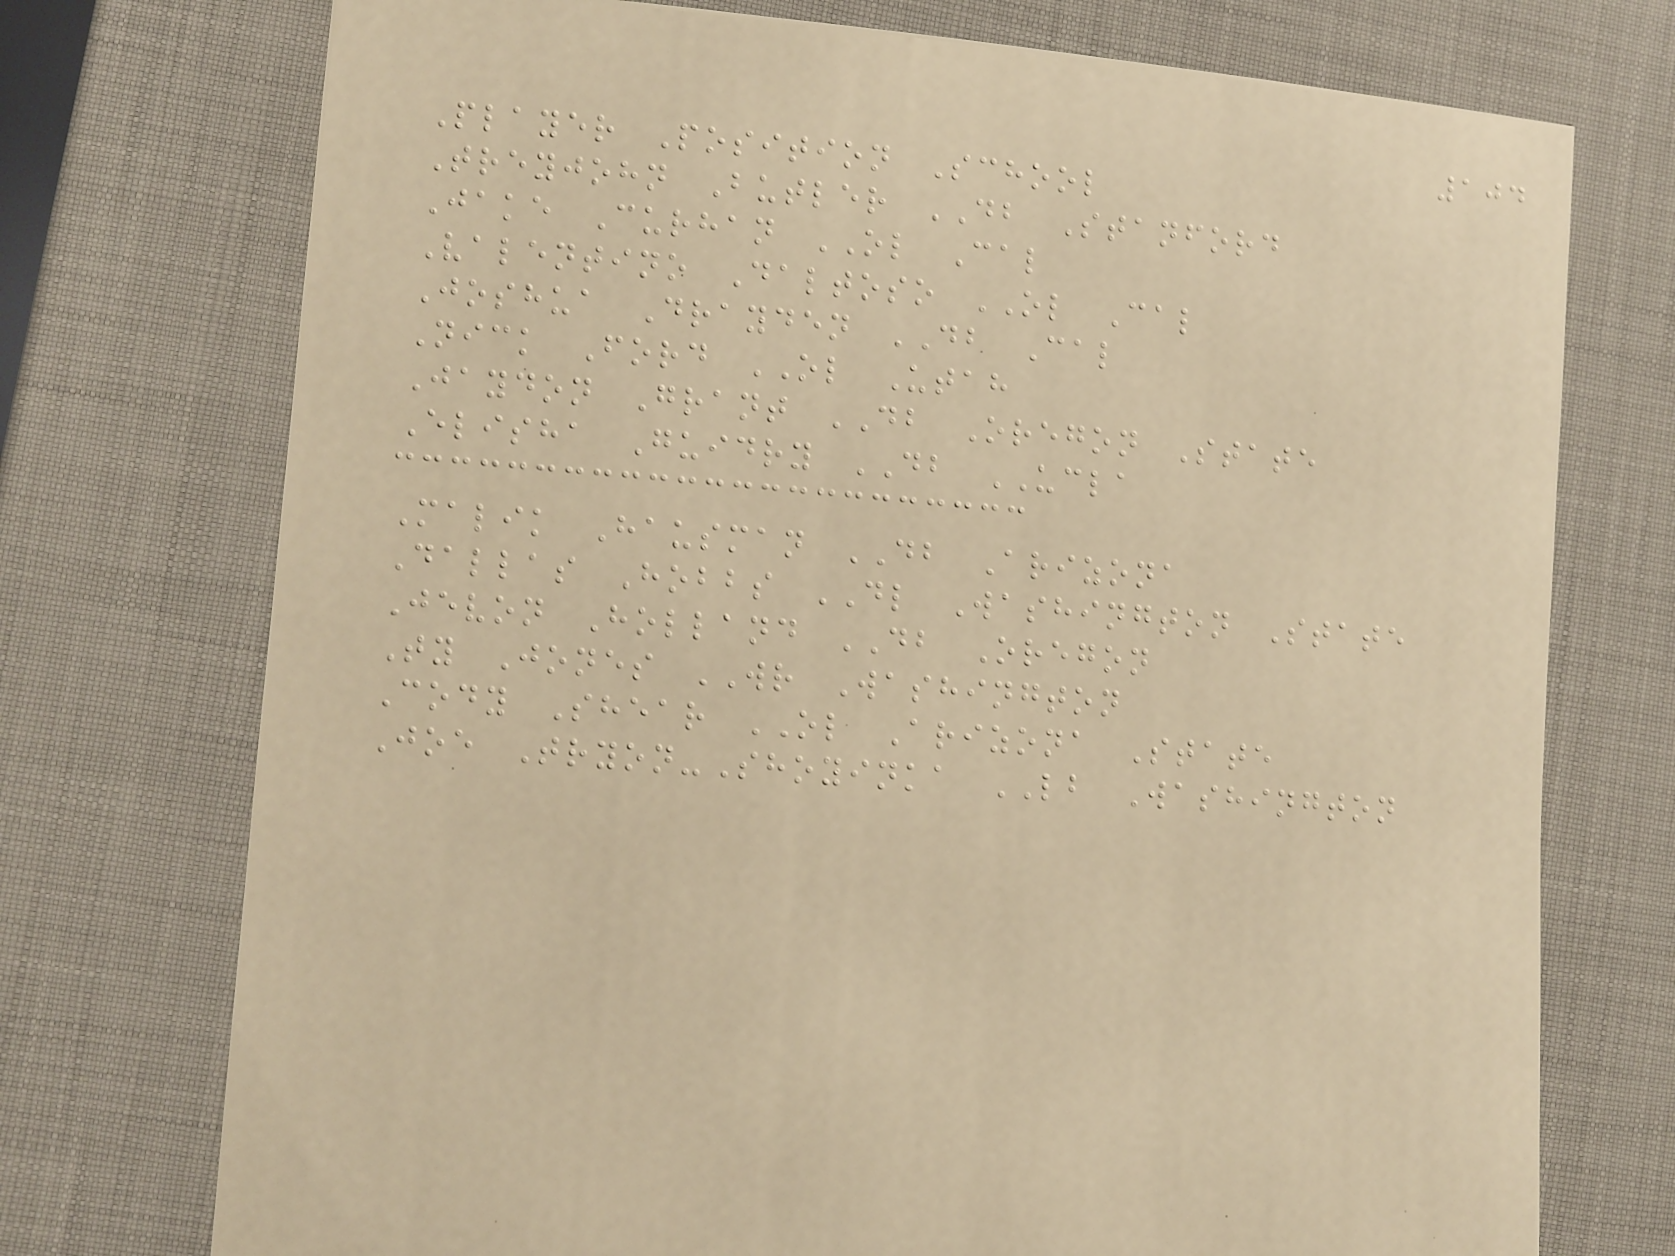104
Player Position School
Treyjohn Butler DB Stanford
Jake Curhan OL Cal
Valentino Daltoso OL Cal
Joshua Drayden DB Cal
Nick Ford OL Utah
Jaydon Grant DB Oregon State
Elisha Guidry DB UCLA
Malik Hausman DB Arizona
Dallas Hobbs DL Washington State
Jevon Holland DB Oregon
Ty Jones WR Washington
Cody Shear OL Arizona State
Joe Tryon-Shoyinka LB Washington
